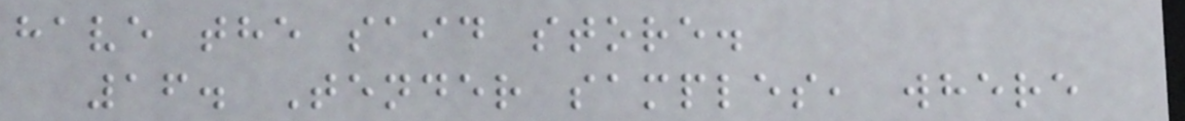have the said store.
16. Tender samples, where
